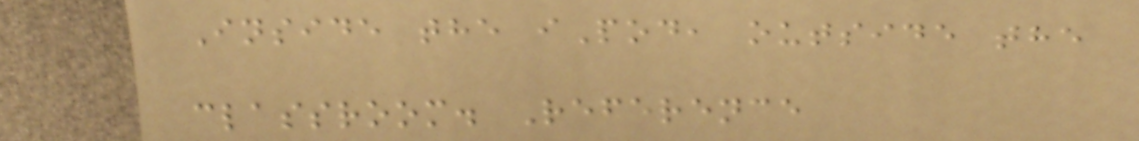Inside the iPod, outside the
classroom. Reference
